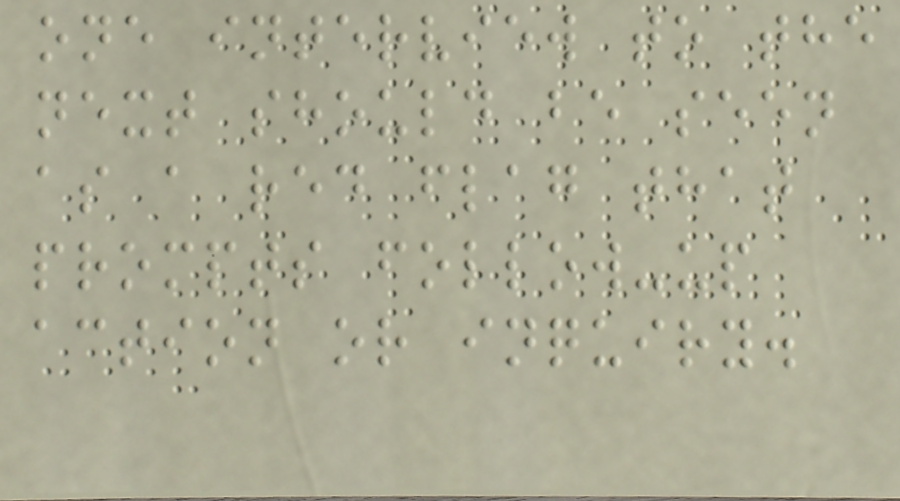one interview to the
next should be seen
as a red flag that
prompts follow-up
action or inquiry.
